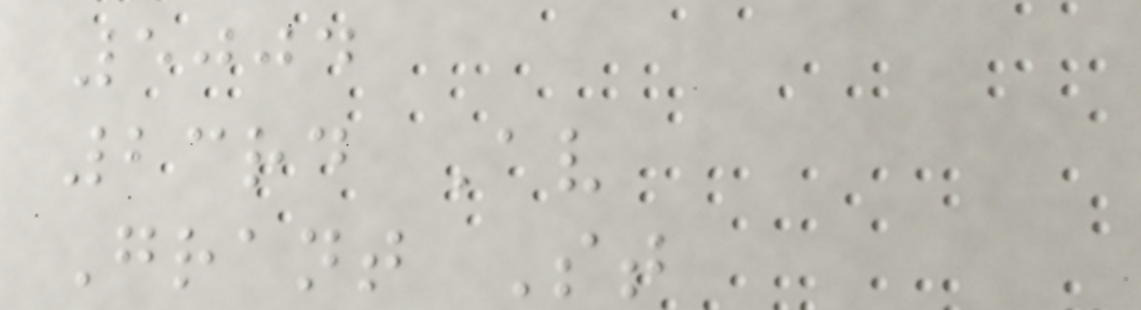5004
23rd Av
Grant St
